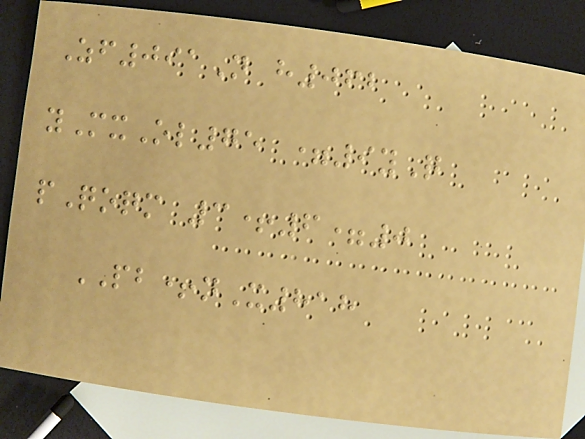Zf091N h062
yMxOl75 =9yQ
pQoqm 3+6=0
PB+nX818
